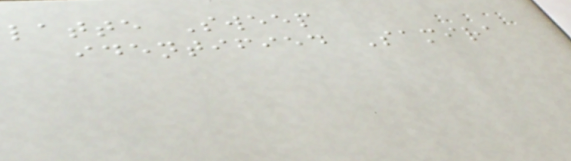latte Sweep
identified Samira
